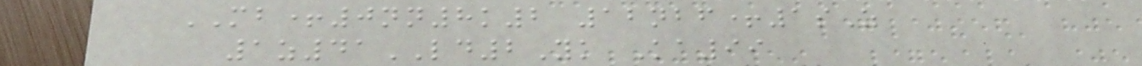MB+0nn8k2 12nbf+1sZ
1z41LD2Yk Ka99
